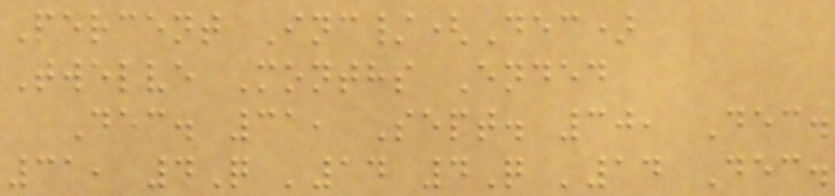Percent Inc/(Dec)
Twelve Months Ended
Dec. 31, Sept. 30, Dec.
31, 4Q '14 4Q '14 Dec.
